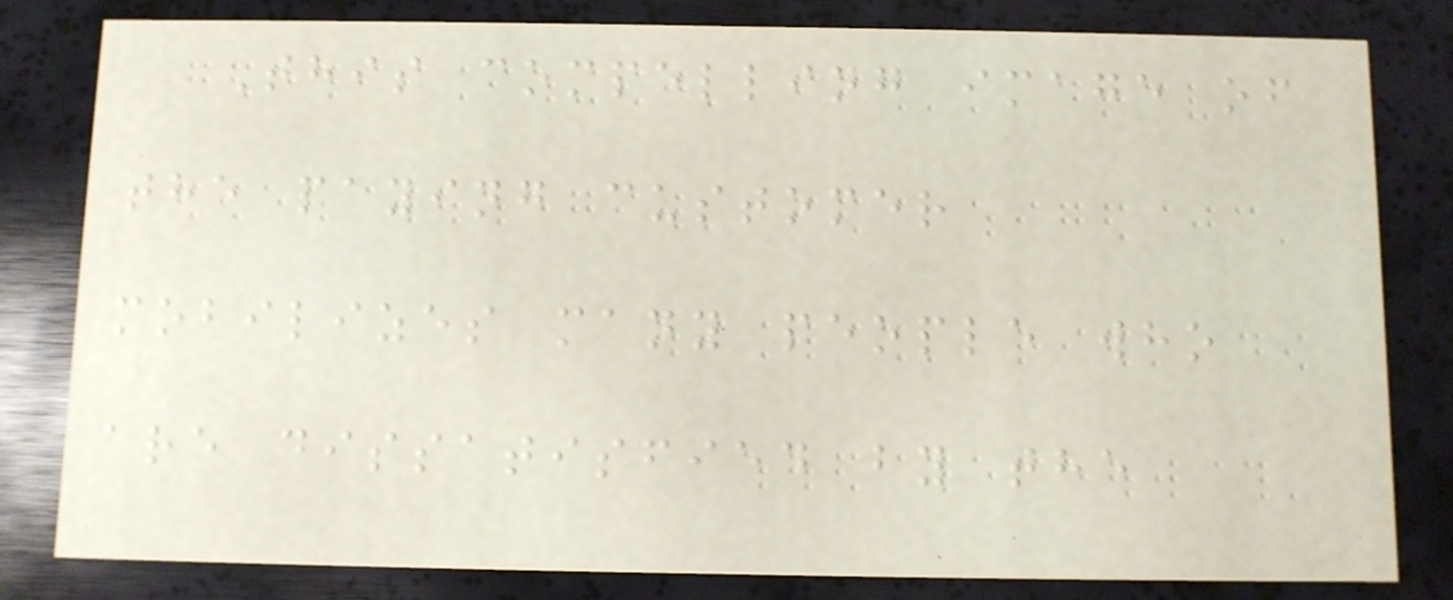This compelling image of
the paying customer
mobilizes many people who
are dissatisfied by the
